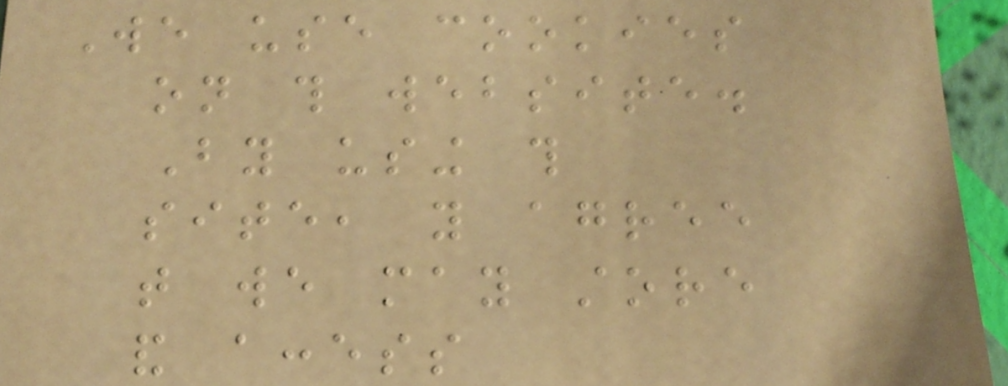We use cookies
on this website.
By using this
site, you agree
that we may store
and access
